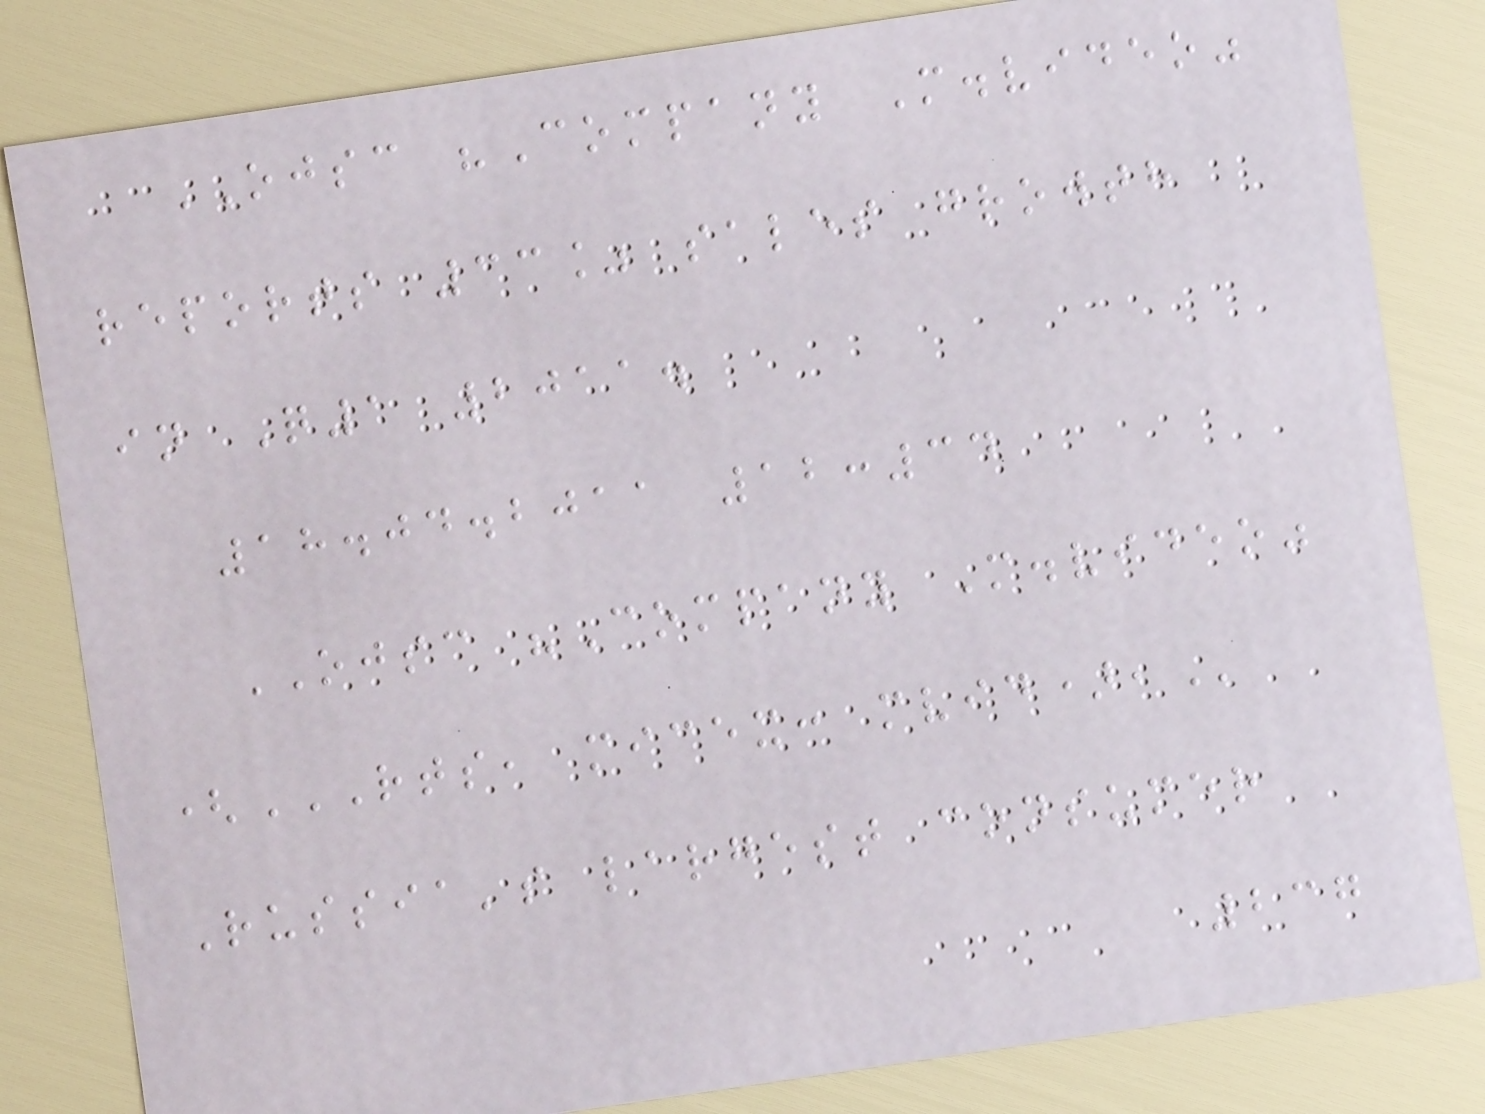OJSC "Company M.video"
reports 33% sales growth
in Q1 2011.
18.04.2011 12:34
OJSC "Company M.video"
(RTS, MICEX: MVID),
Russia's largest consumer
237
